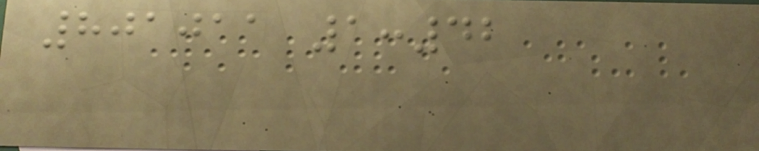801011 1:42
